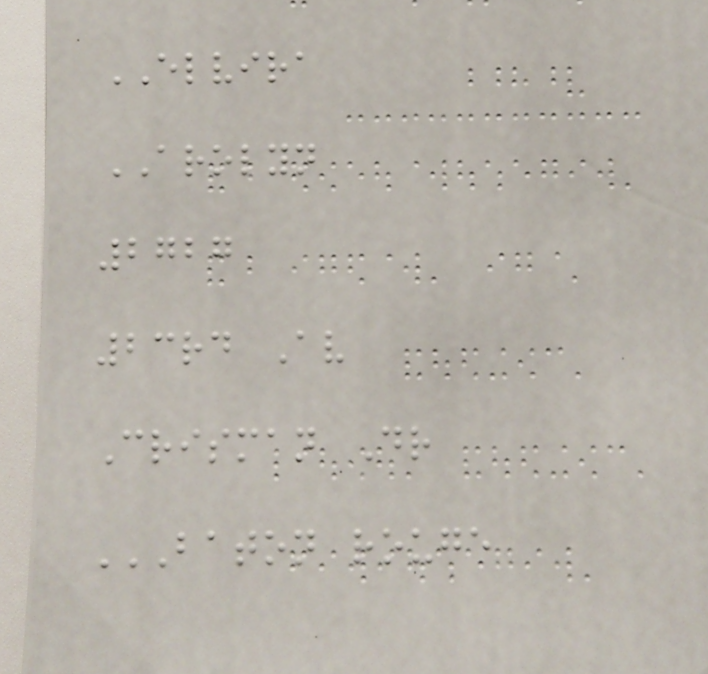ELVIRA
AROLYN
2727
23rd Av
Crisman Dr
BATON ROUGE
